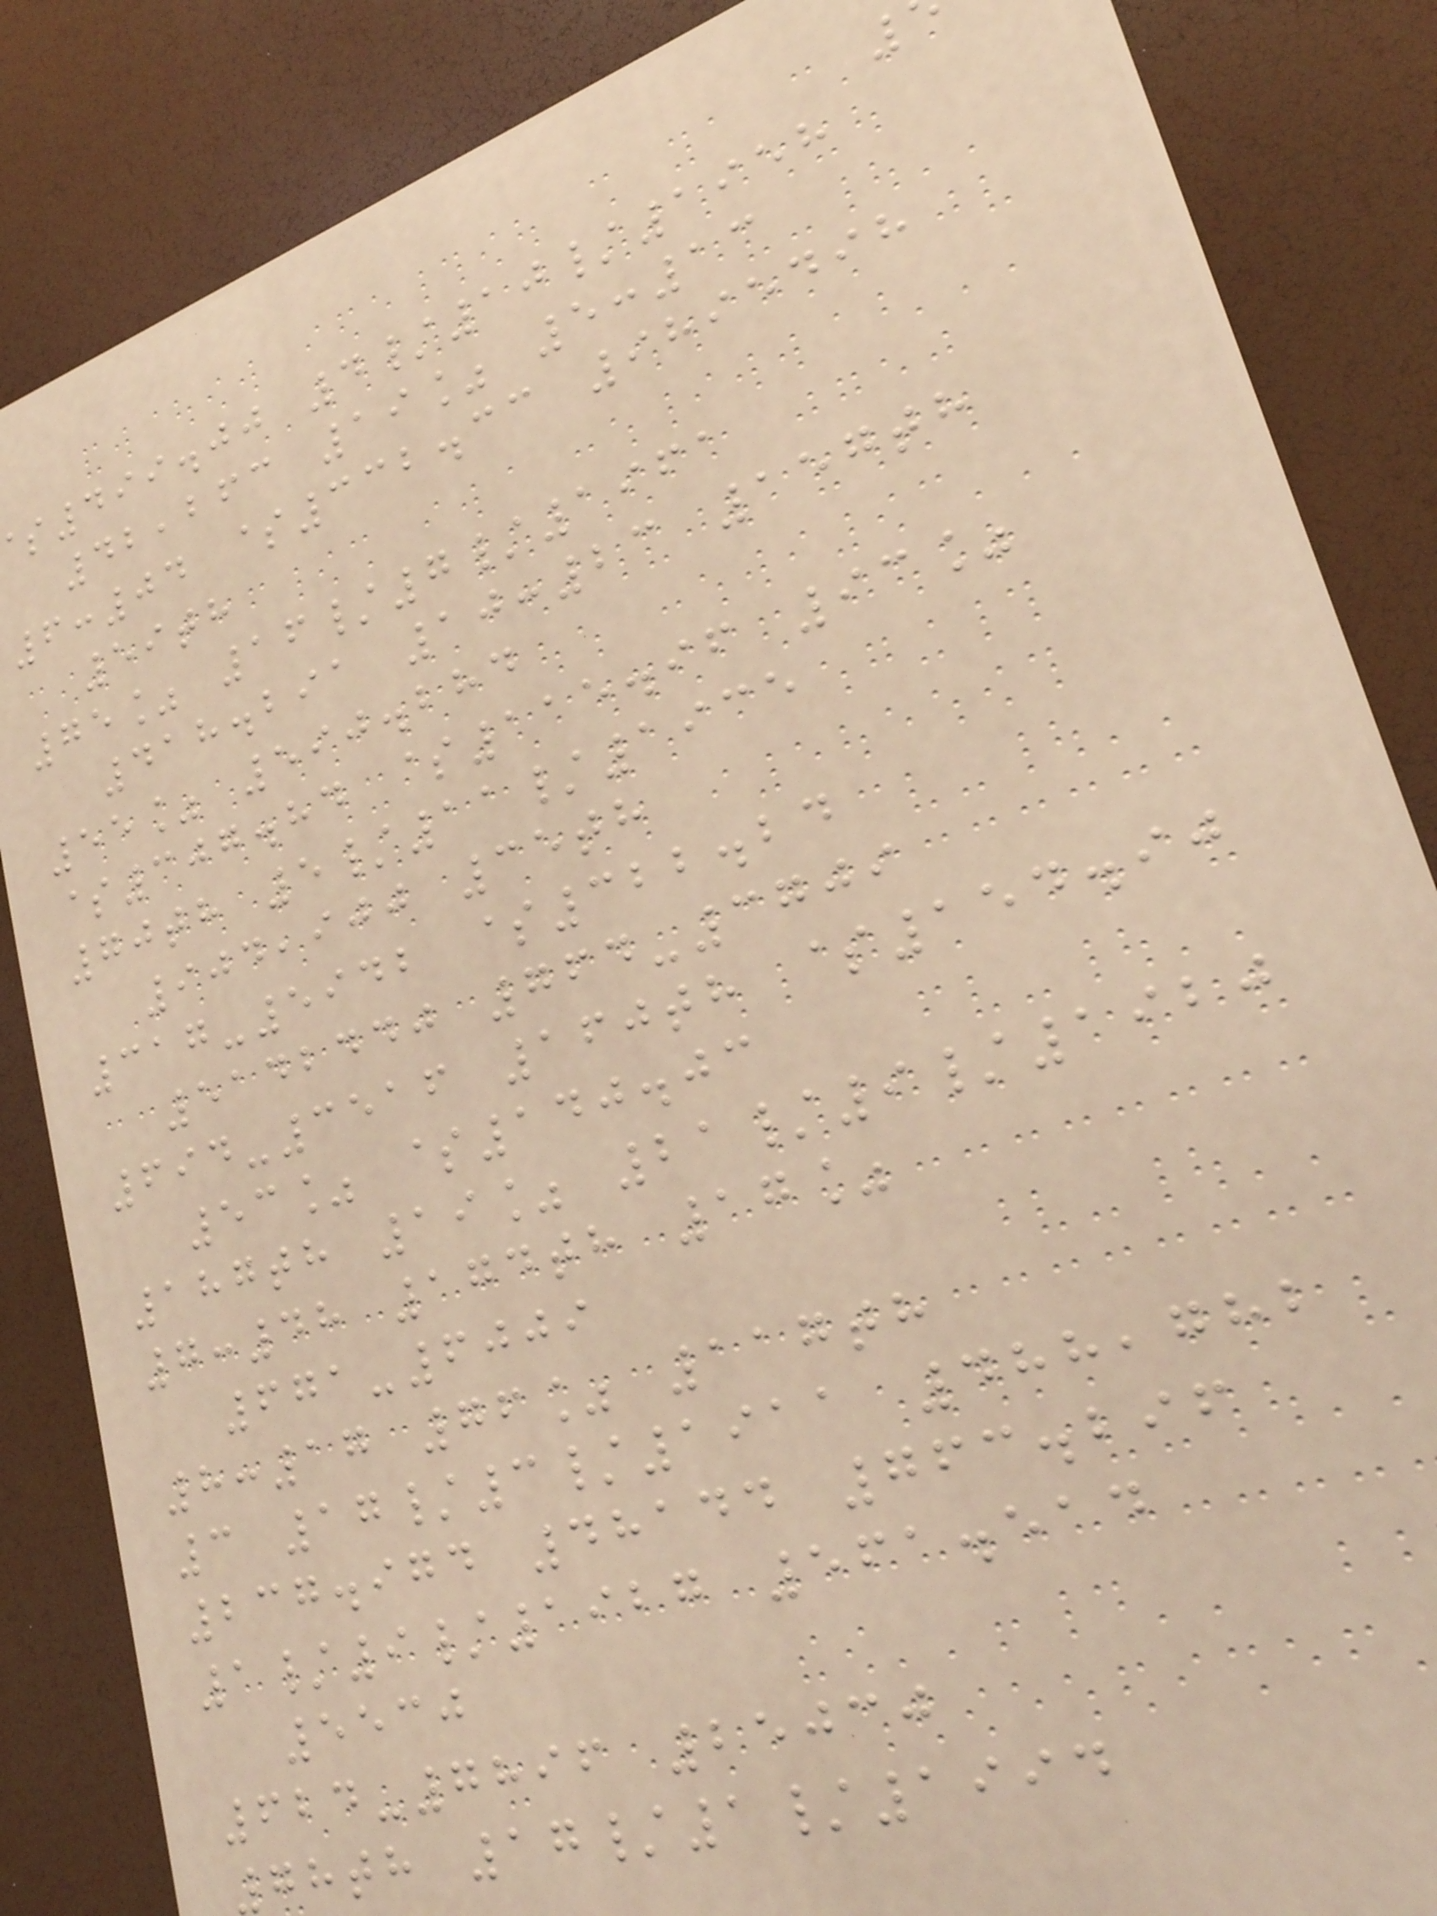499.00 4/10/1958
42,263 19% 5:13
6:04 $332.33 9895498
59th
75% 16/7/1961
418.291 10:23 157th
55% 590.284
$307.84 $115.96 93%
70th 5/11/1935
904,900 35th
317-5942 $322.24
5142440 764-3709
694-3516 160th $154.90
53% $140.03
187th 19% 21/9/1920
7:48 174th 17%
671-6009
8:17 76% 117th
3 17/3/1911 488,782
237.974 48144 763.296
1/9/1927 561.514
5530
624-7896 25030
78th 17/1/1994
